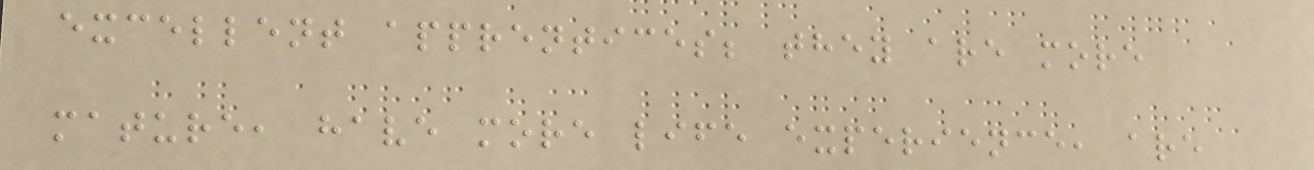excellent apprentices; they are more
mature, have more life experience, are
